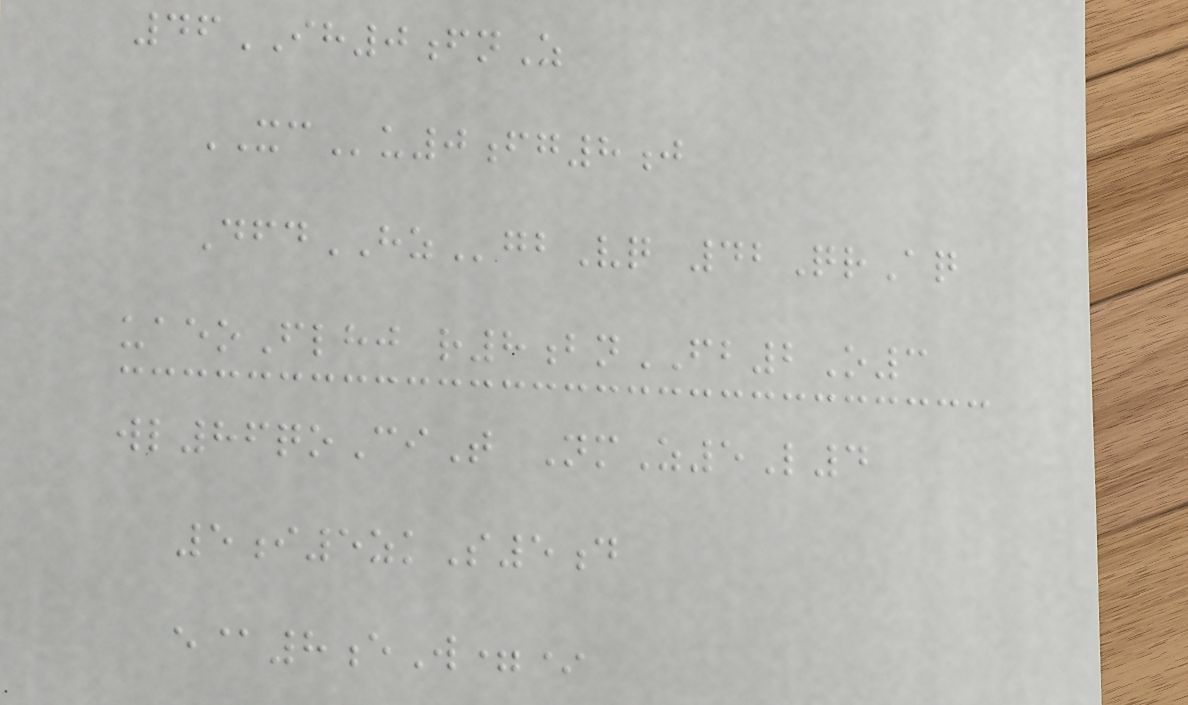46IH0fnZ
XCu0fg8j
DfdHZgbVq 42QrAq
uaeoFlhj r8bnFB2O3
wl86qoCiT NmZ5L4
5i5zkS5d
e@8eW=*
